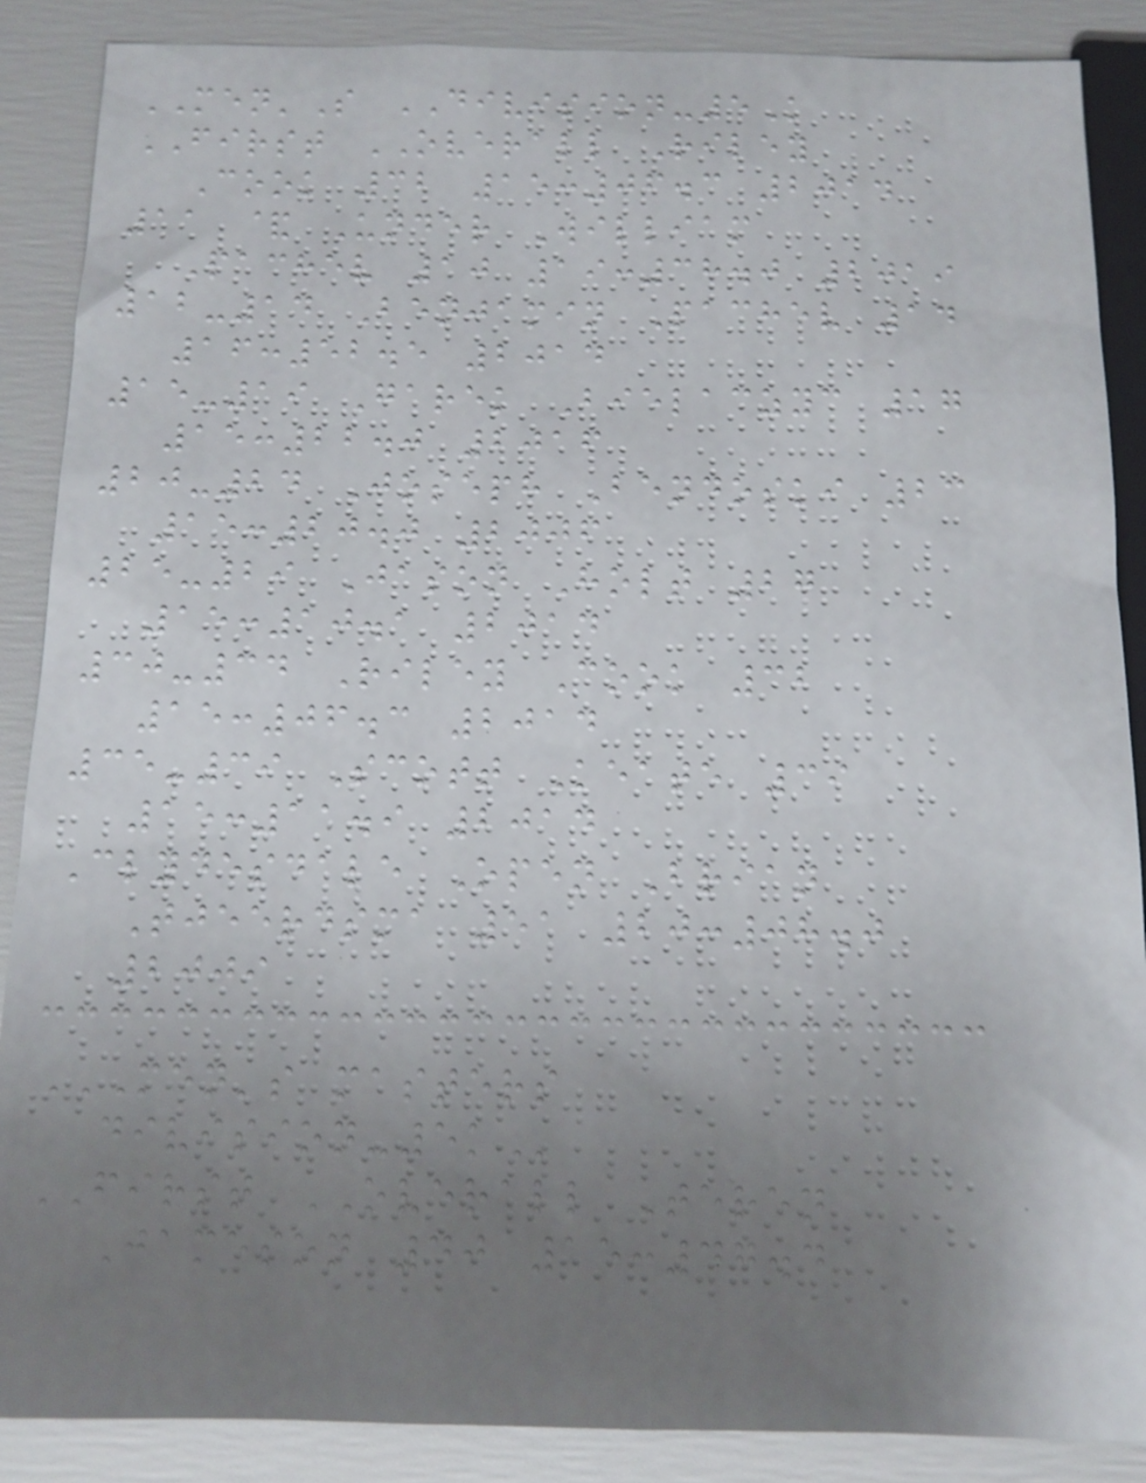MEN'S DIVISION-5K
FIRST OVERALL Riley
Cook 32 15:06.3 2014
11 & Under William
Pachev 10 19:38.0 2019
12-14 Benjamin Pachev 14
16:52.5 2014
15-19 Garek Bielaczyc 17
15:22.0 2016
20-24 Joseph Bendoski 23
15:20.0 2006
25-29 Jason Holt 27
15:10.1 2014
30-34 Riley Cook 32
15:06.3 2014
35-39 Scott Keate 39
15:11.9 2014
Clydesdale Open Brian
Tjeerdsma 51 20:08.0
2009
MEN'S MASTERS
DIVISION-5K
FIRST OVERALL Teren
Jameson 40 15:47.4
